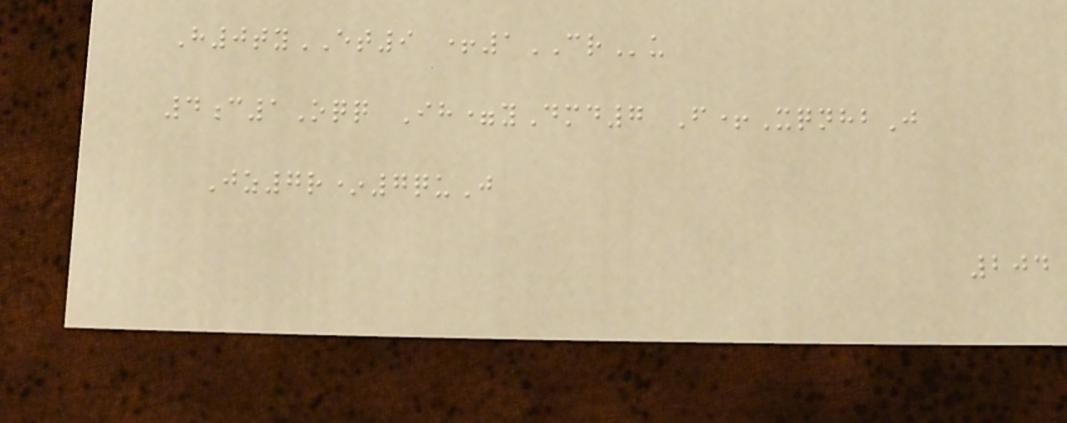H0tyET9 +1CRu
4c1Oqq Ih=yDmd7 F+XqnhbJ
Jz7r*7quJ
204
